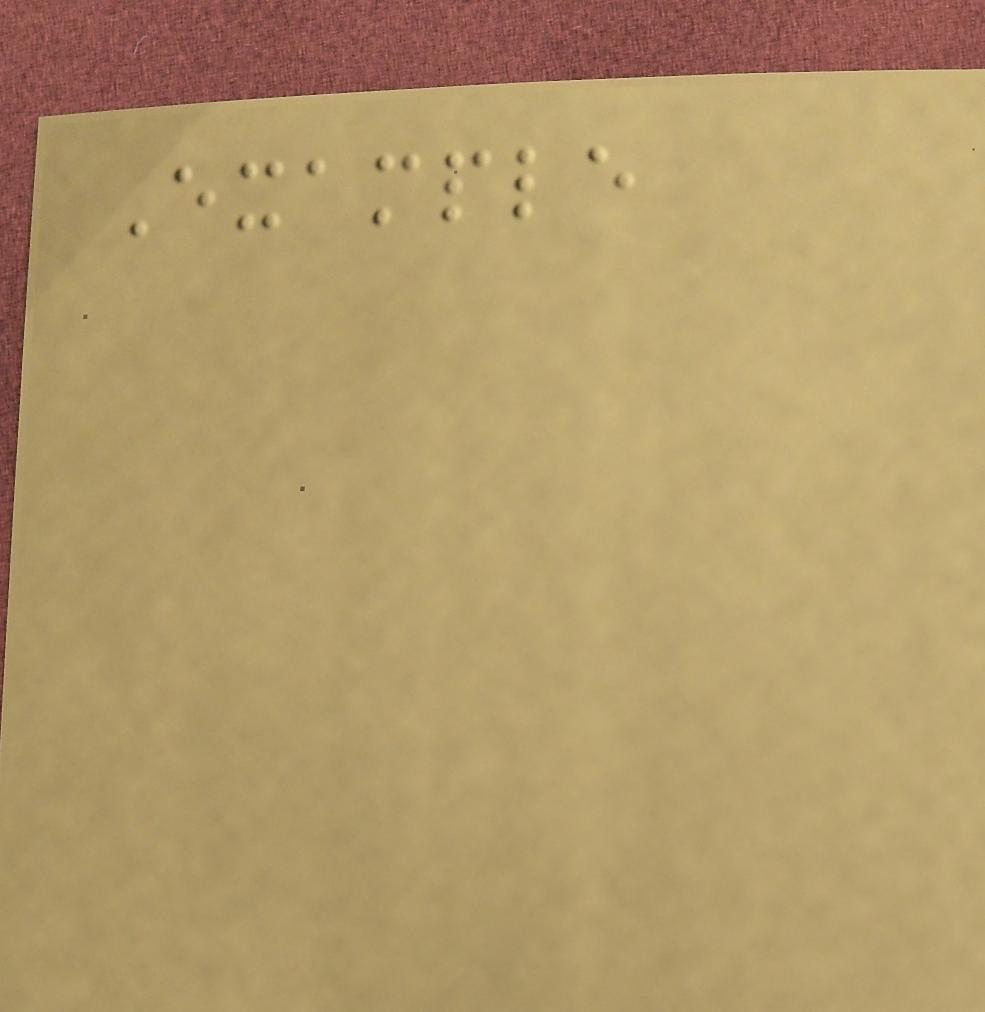Example
